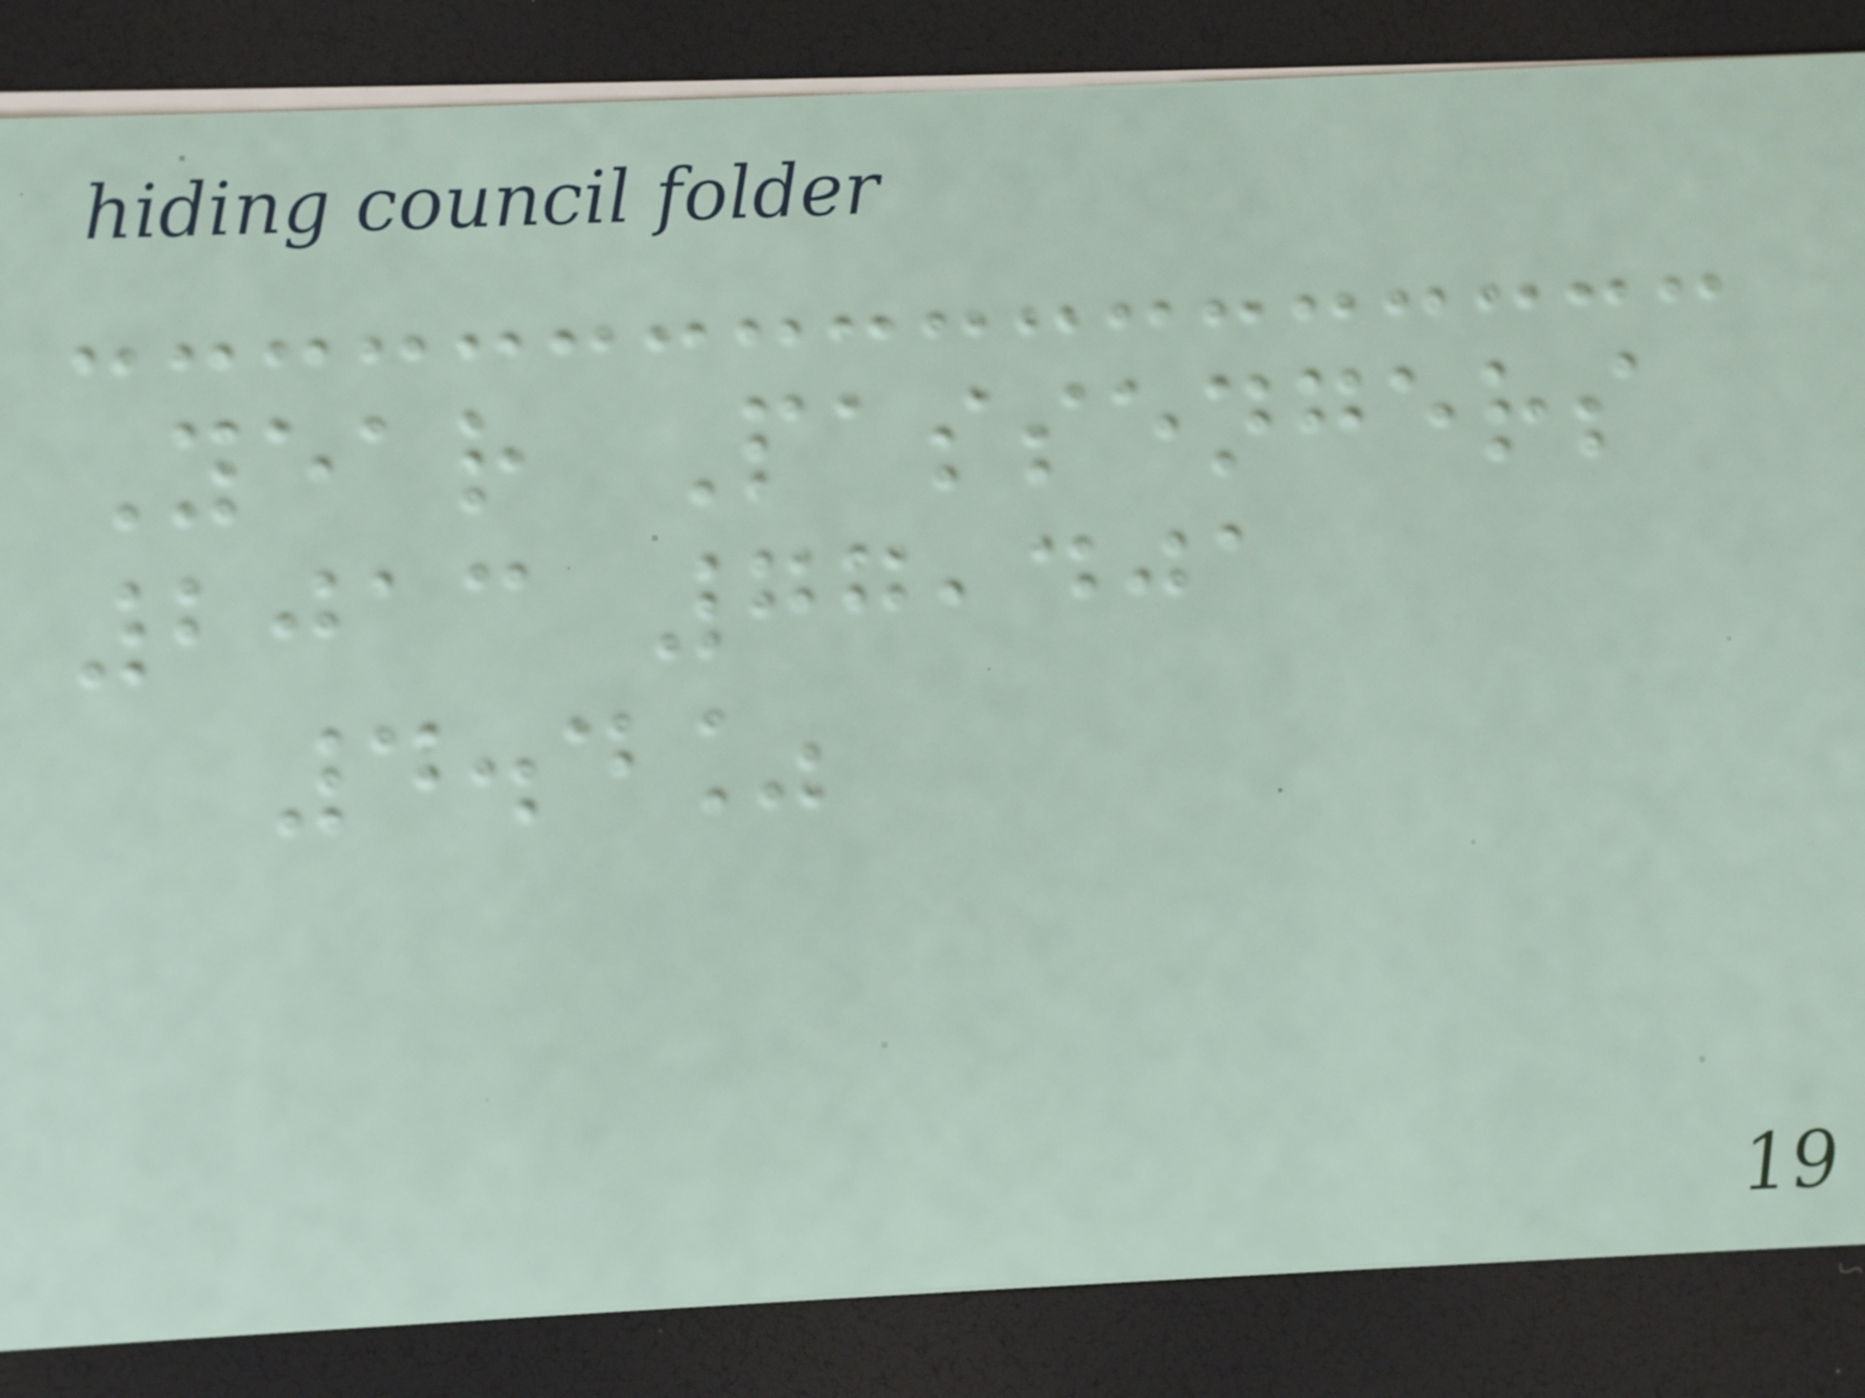Year Passengers
2013 77,401
4.4%
